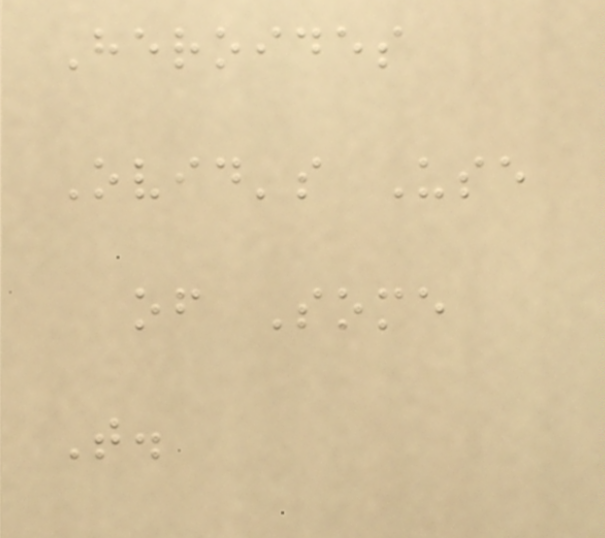Heroides
Ovid's Use
of Some
T.
